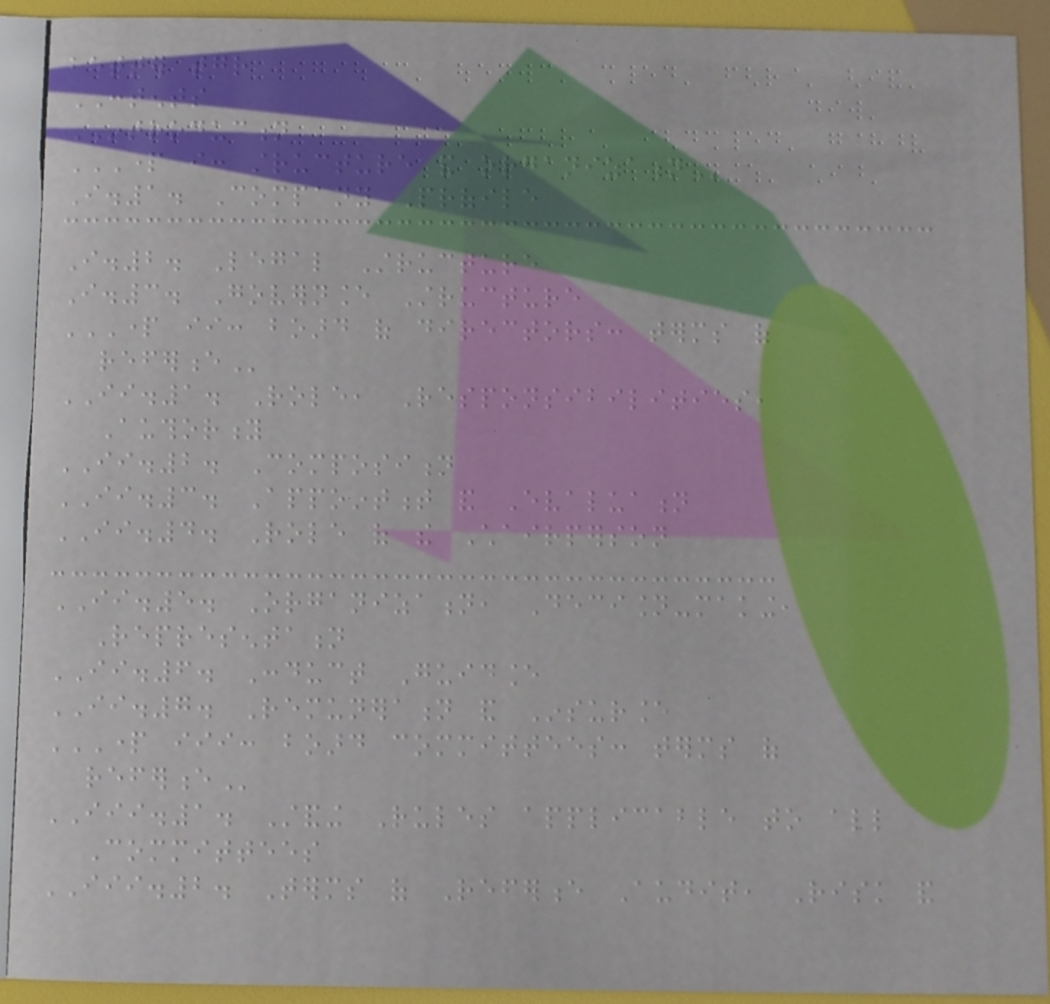better together
CONTENTS
INTRODUCTION
PART I: STRUCTURE AND ORGANIZATION
I.1. Company Profile
I.2. Legal Structure
I.3. Governance Structure
PART II: BOARD OF DIRECTORS: TERMS OF
REFERENCE
II.1. Role, Responsibilities,
Authority
II.2. Composition
II.3. Appointment and Evaluation
II.4. Role of the Chairperson
II.5. Organization, Decision-making,
Representation
II.6. Conduct Guidance
II.7. Remuneration and Insurance
PART III: BOARD COMMITTEES: TERMS OF
REFERENCE
III.1. Standing Rules applicable to all
Committees
III.2. Terms of Reference Audit, Risk and
